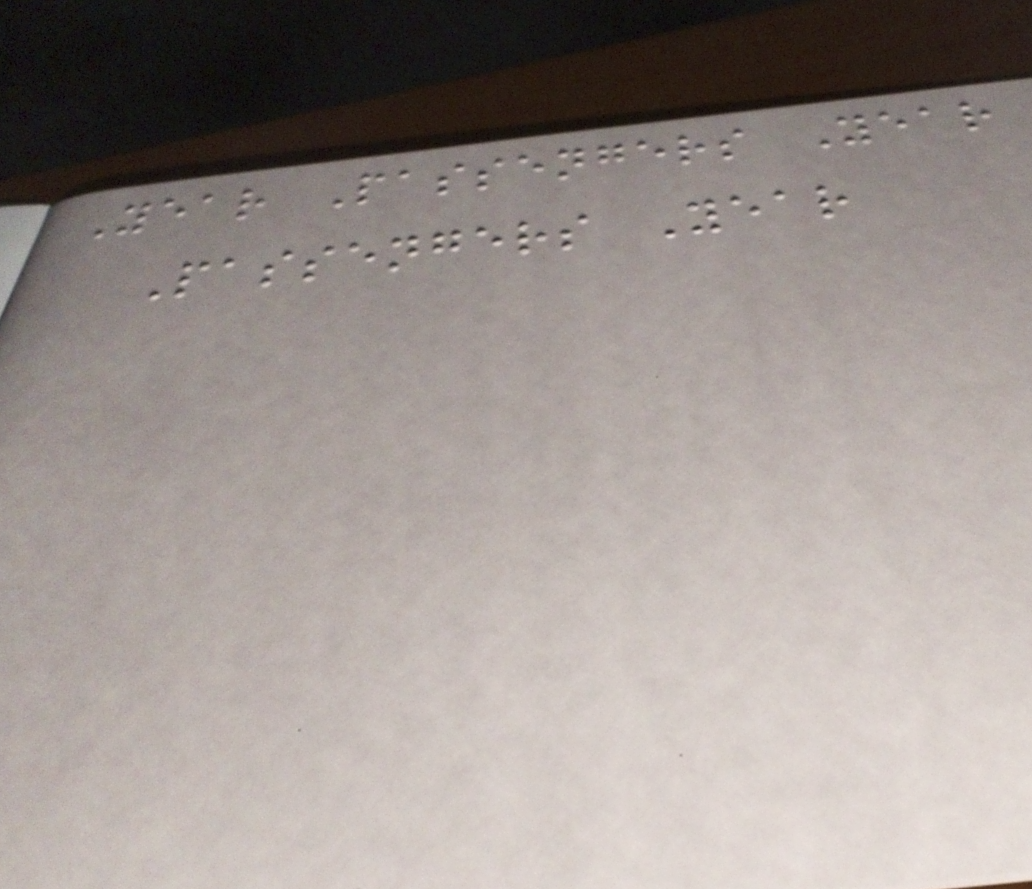Year Passengers Year
Passengers Year
